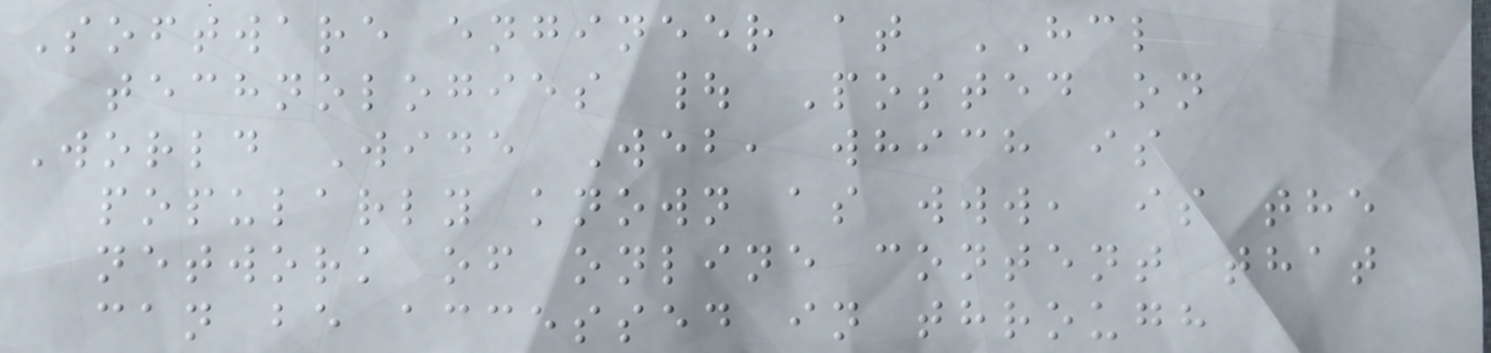Software engineer at HCL
technologies | Posted on
World Wide Web, which is
popularly known as www, is the
network of online content that
can be accessed in through
